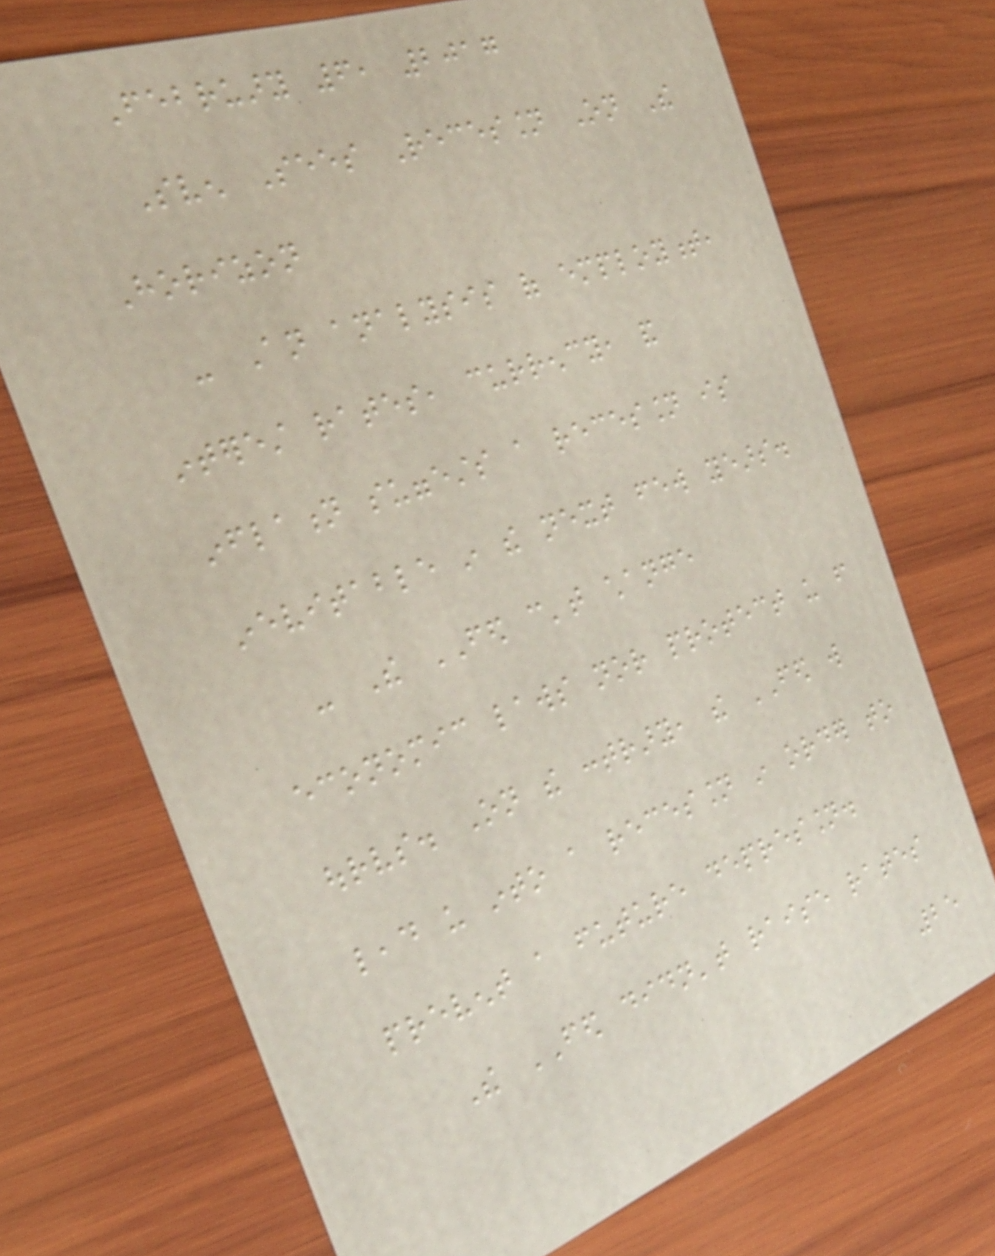February 6, 2017
Sven Sees Recession On The
Horizon
- An analysis of employment,
interest rates, currency, and
inflation suggests a recession is
inevitable in the next few years.
- The FED can't change
economic laws nor protect us from
ourselves. On the contrary, the FED will
lead us into a recession in order to
prevent a future depression.
The FED didn't raise rates
25
